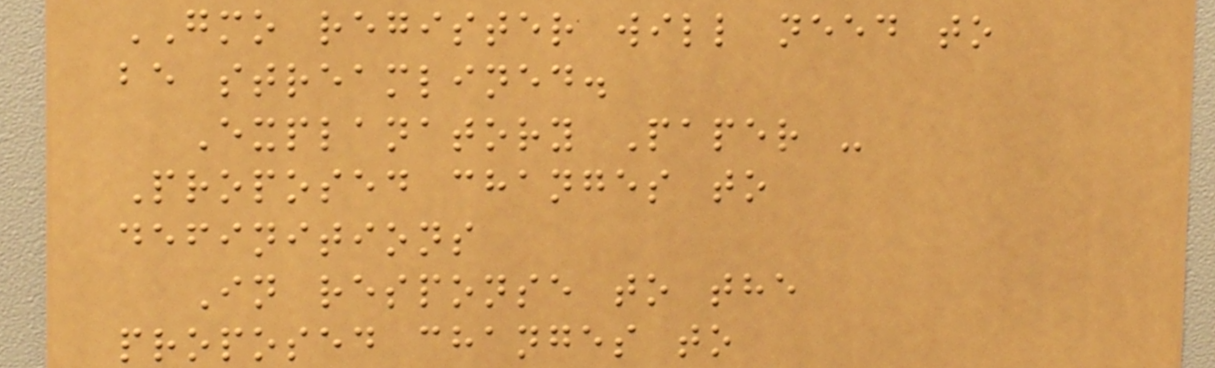GMO register will need to
be streamlined.
Explanatory Paper -
Proposed changes to
definitions
In response to the
proposed changes to
